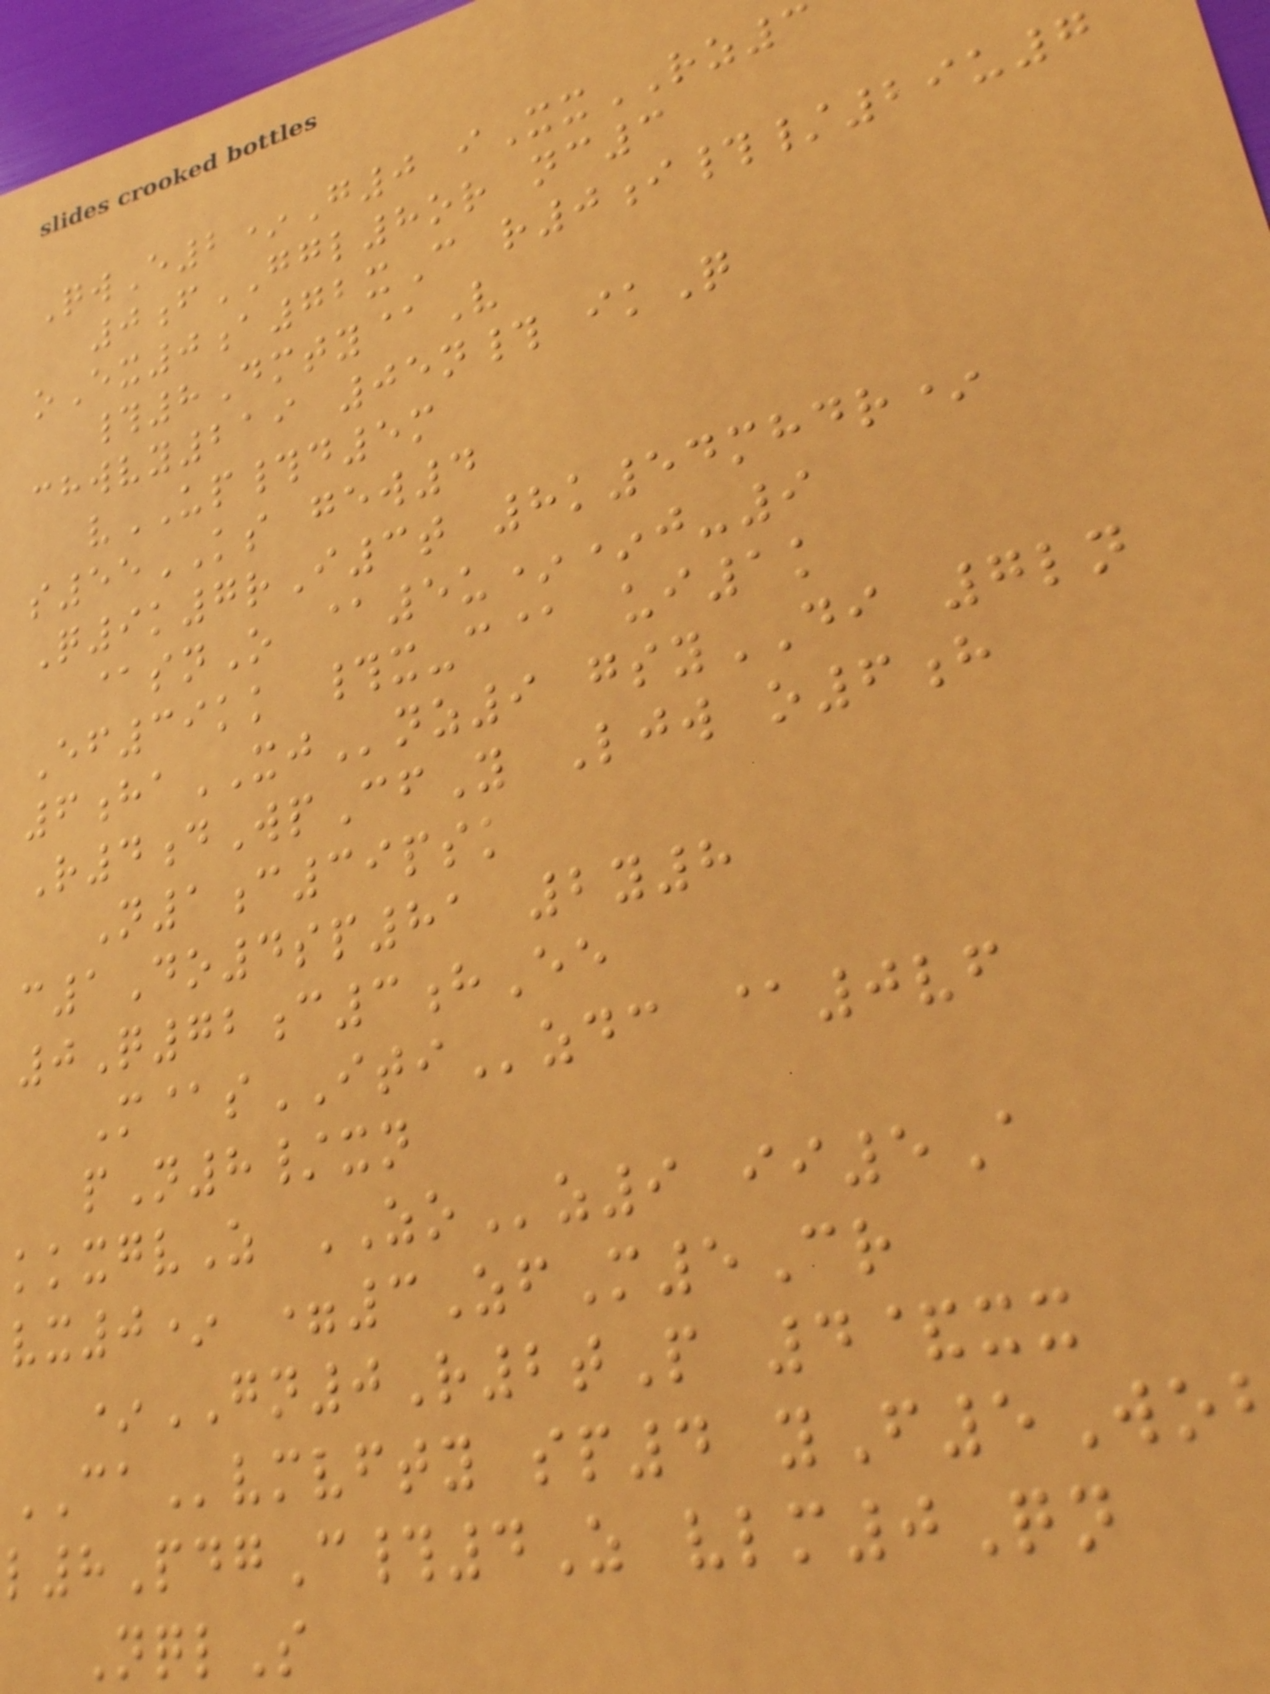QwE2*G0 iXxRZ3
0fGGL8or nc3
oEx0a72xC r0i#/29u7
#8Dmty@V
chwvy219 05n# ikQ
vUP#d5m
s55KS gew4
Q9k7rI3t 8k54mhdr*
@snO @5u**j-9
Ef39kk #x-c@ ui1k
6haXJnz9 gsyDI 7ln
R4dWpCfY Ljw o6h
N1c39psk
c1Do4sp81 2y8
0Q72c3hEe
M@sITIzdc @0vf
pN8/xn
kkxgvZ ZOz9 ii5A
vx0* =3ZfM5Cr
*GN0R2tP 4&xx
CAvmvfty sp4 yF5Wo
l8PdgC#4Z vlm0Qn
NqlS
